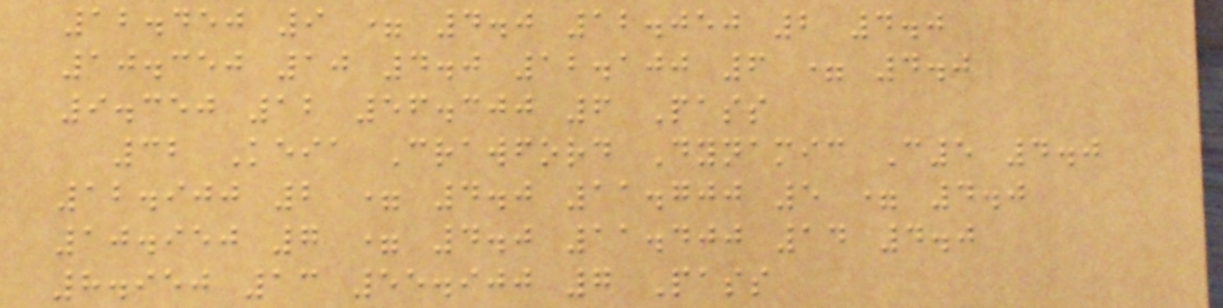12.450 9 = 4.0 12.050 2 4.0
10.350 10 4.0 12.100 6 = 4.0
9.350 12 56.300 6 Pass
32 Keia Crawford Dynamic C5 4.0
12.900 2 = 4.0 11.700 5 = 4.0
10.950 7 = 4.0 11.400 14 4.0
8.950 13 55.900 7 Pass
